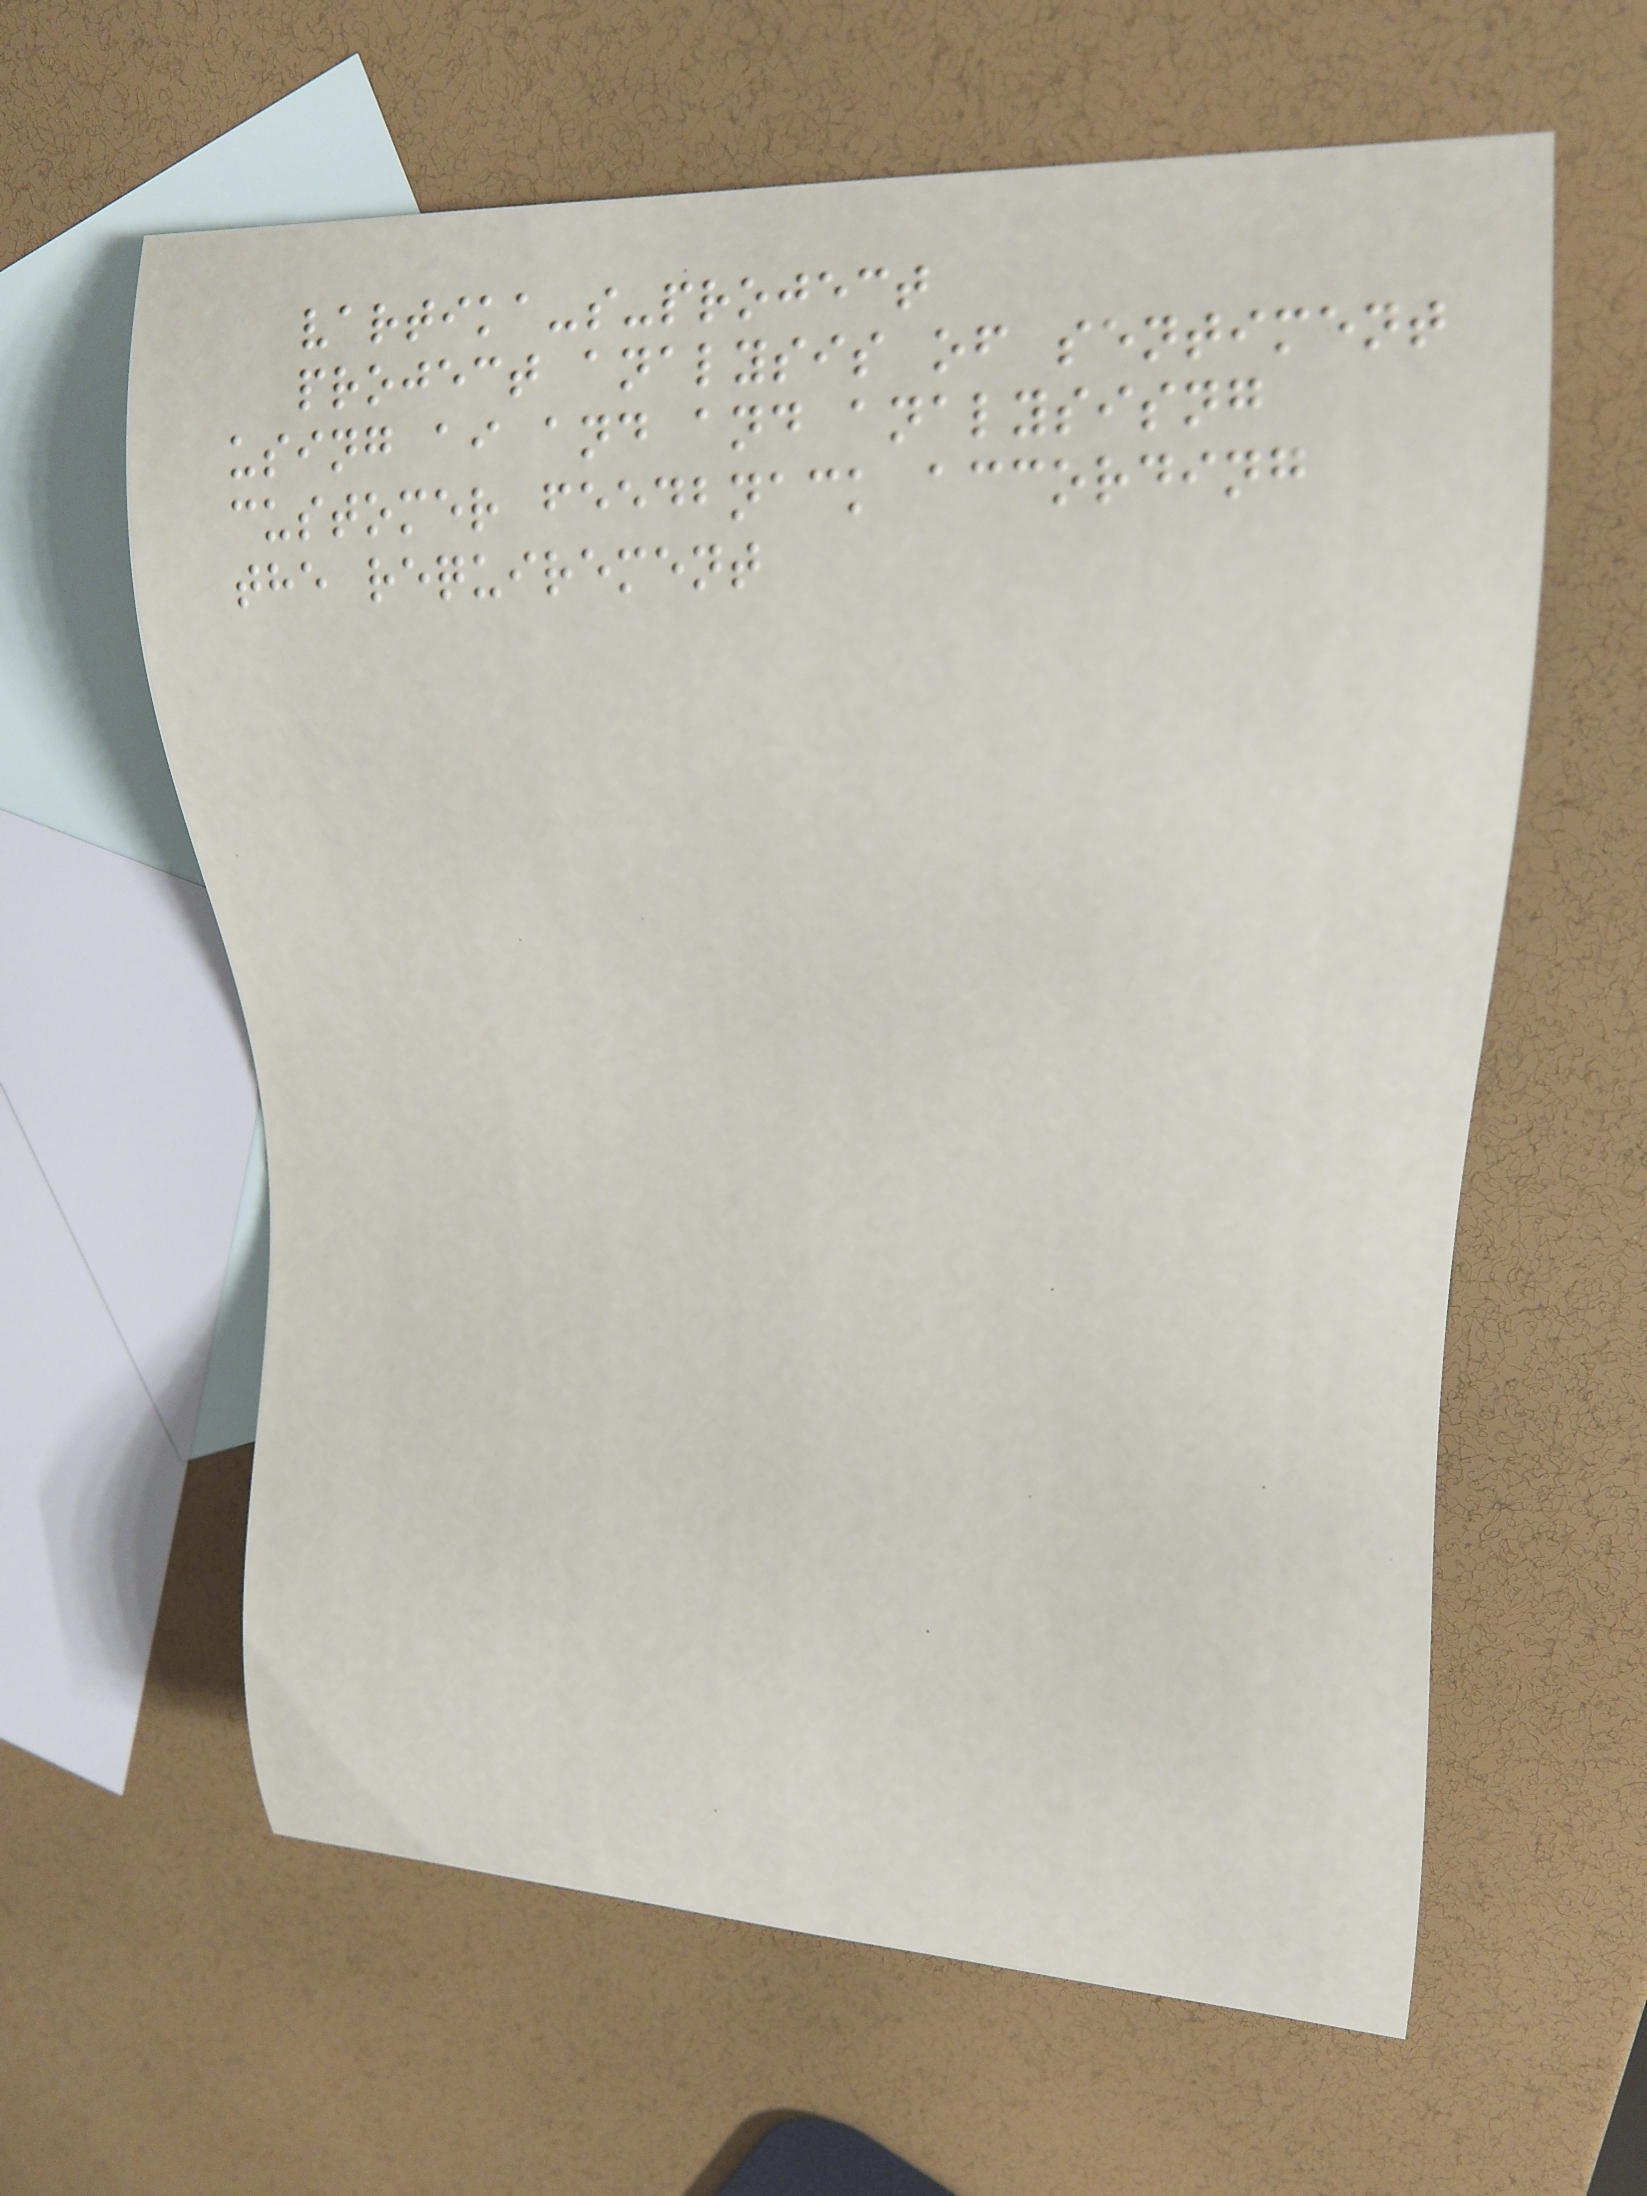vartika-s-project
project analysis of sentiment
using ai and and analysisng
customer feedbnack according
the requirement
